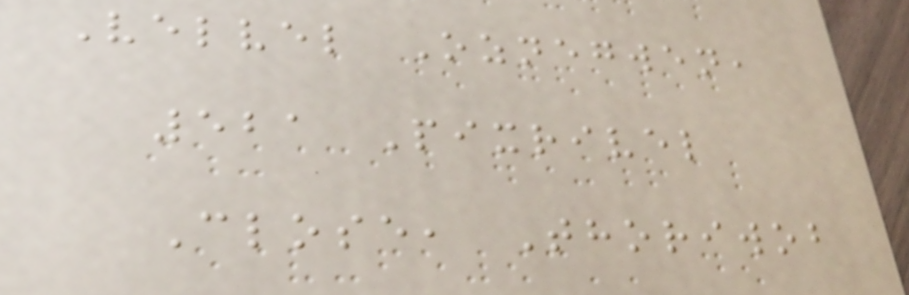Velvel Oznegwen,
521 Pixrivel
Close, Thoriwob
